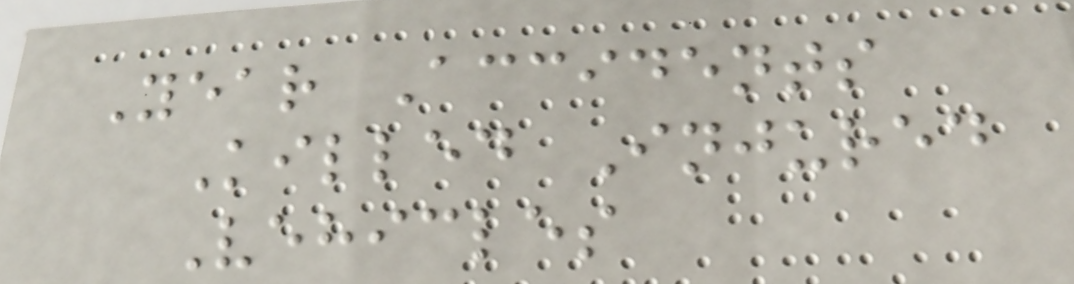Year Accidents
Killed Injured
Vehicles
